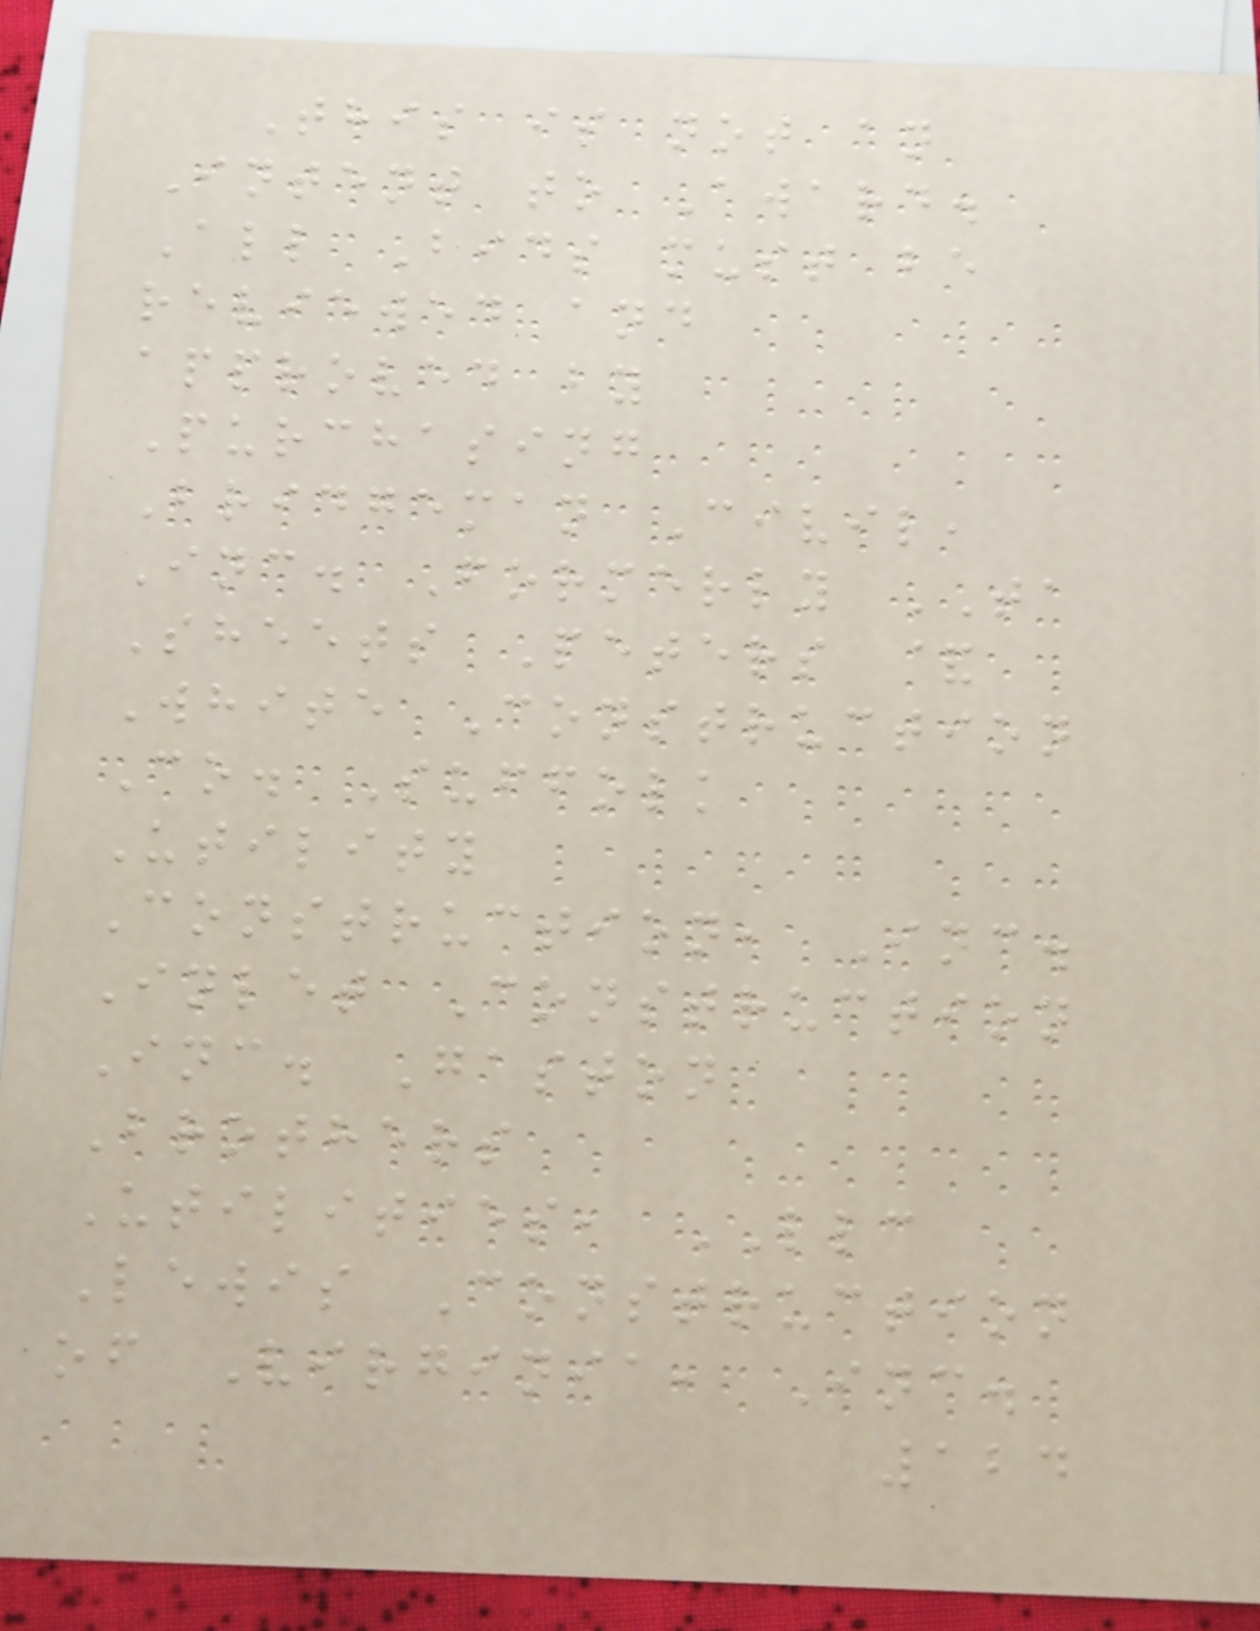This is not an
Intent to Award.
All Bids must be
reviewed and
approved by
Purchasing
Bridgeman Civil,
Inc. Formerly TA
Sheets Peters &
White Construction
Co. Suffolk
Utility
Construction, Inc.
Inlet Construction
Inc. Gaston
Brothers
Utilities, LLC
Lewis Construction
of Virginia, Inc.
124
